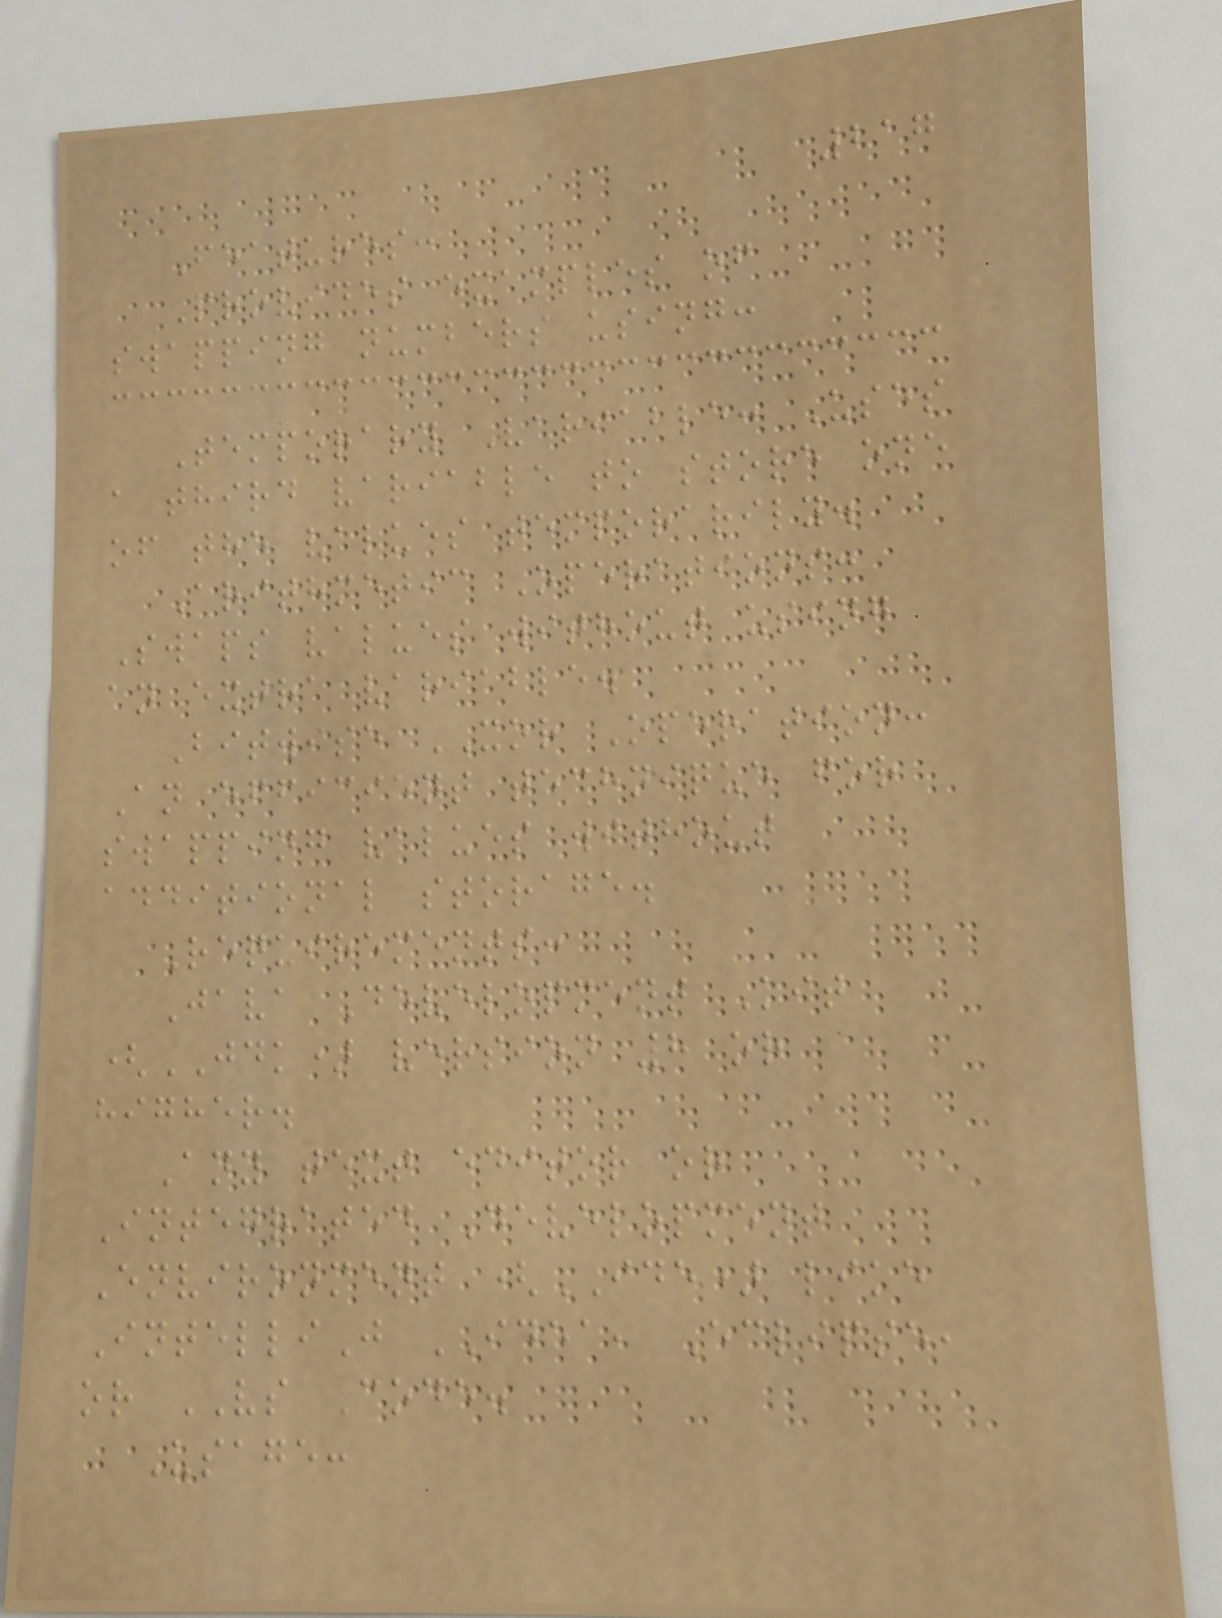217
Features:
Provides examples of
swapping numbers using:
Temporary Variable: Uses
a third variable to store one
of the values temporarily.
Arithmetic Operations:
Swaps values without using
an extra variable.
Bitwise XOR Operation:
An efficient technique for
swapping values without
additional storage.
Requirements:
Java Development Kit
(JDK) version 8 or
higher.
Any text editor or
Integrated Development
Environment (IDE) like
IntelliJ IDEA, Eclipse,
or VS Code.
Usage:
